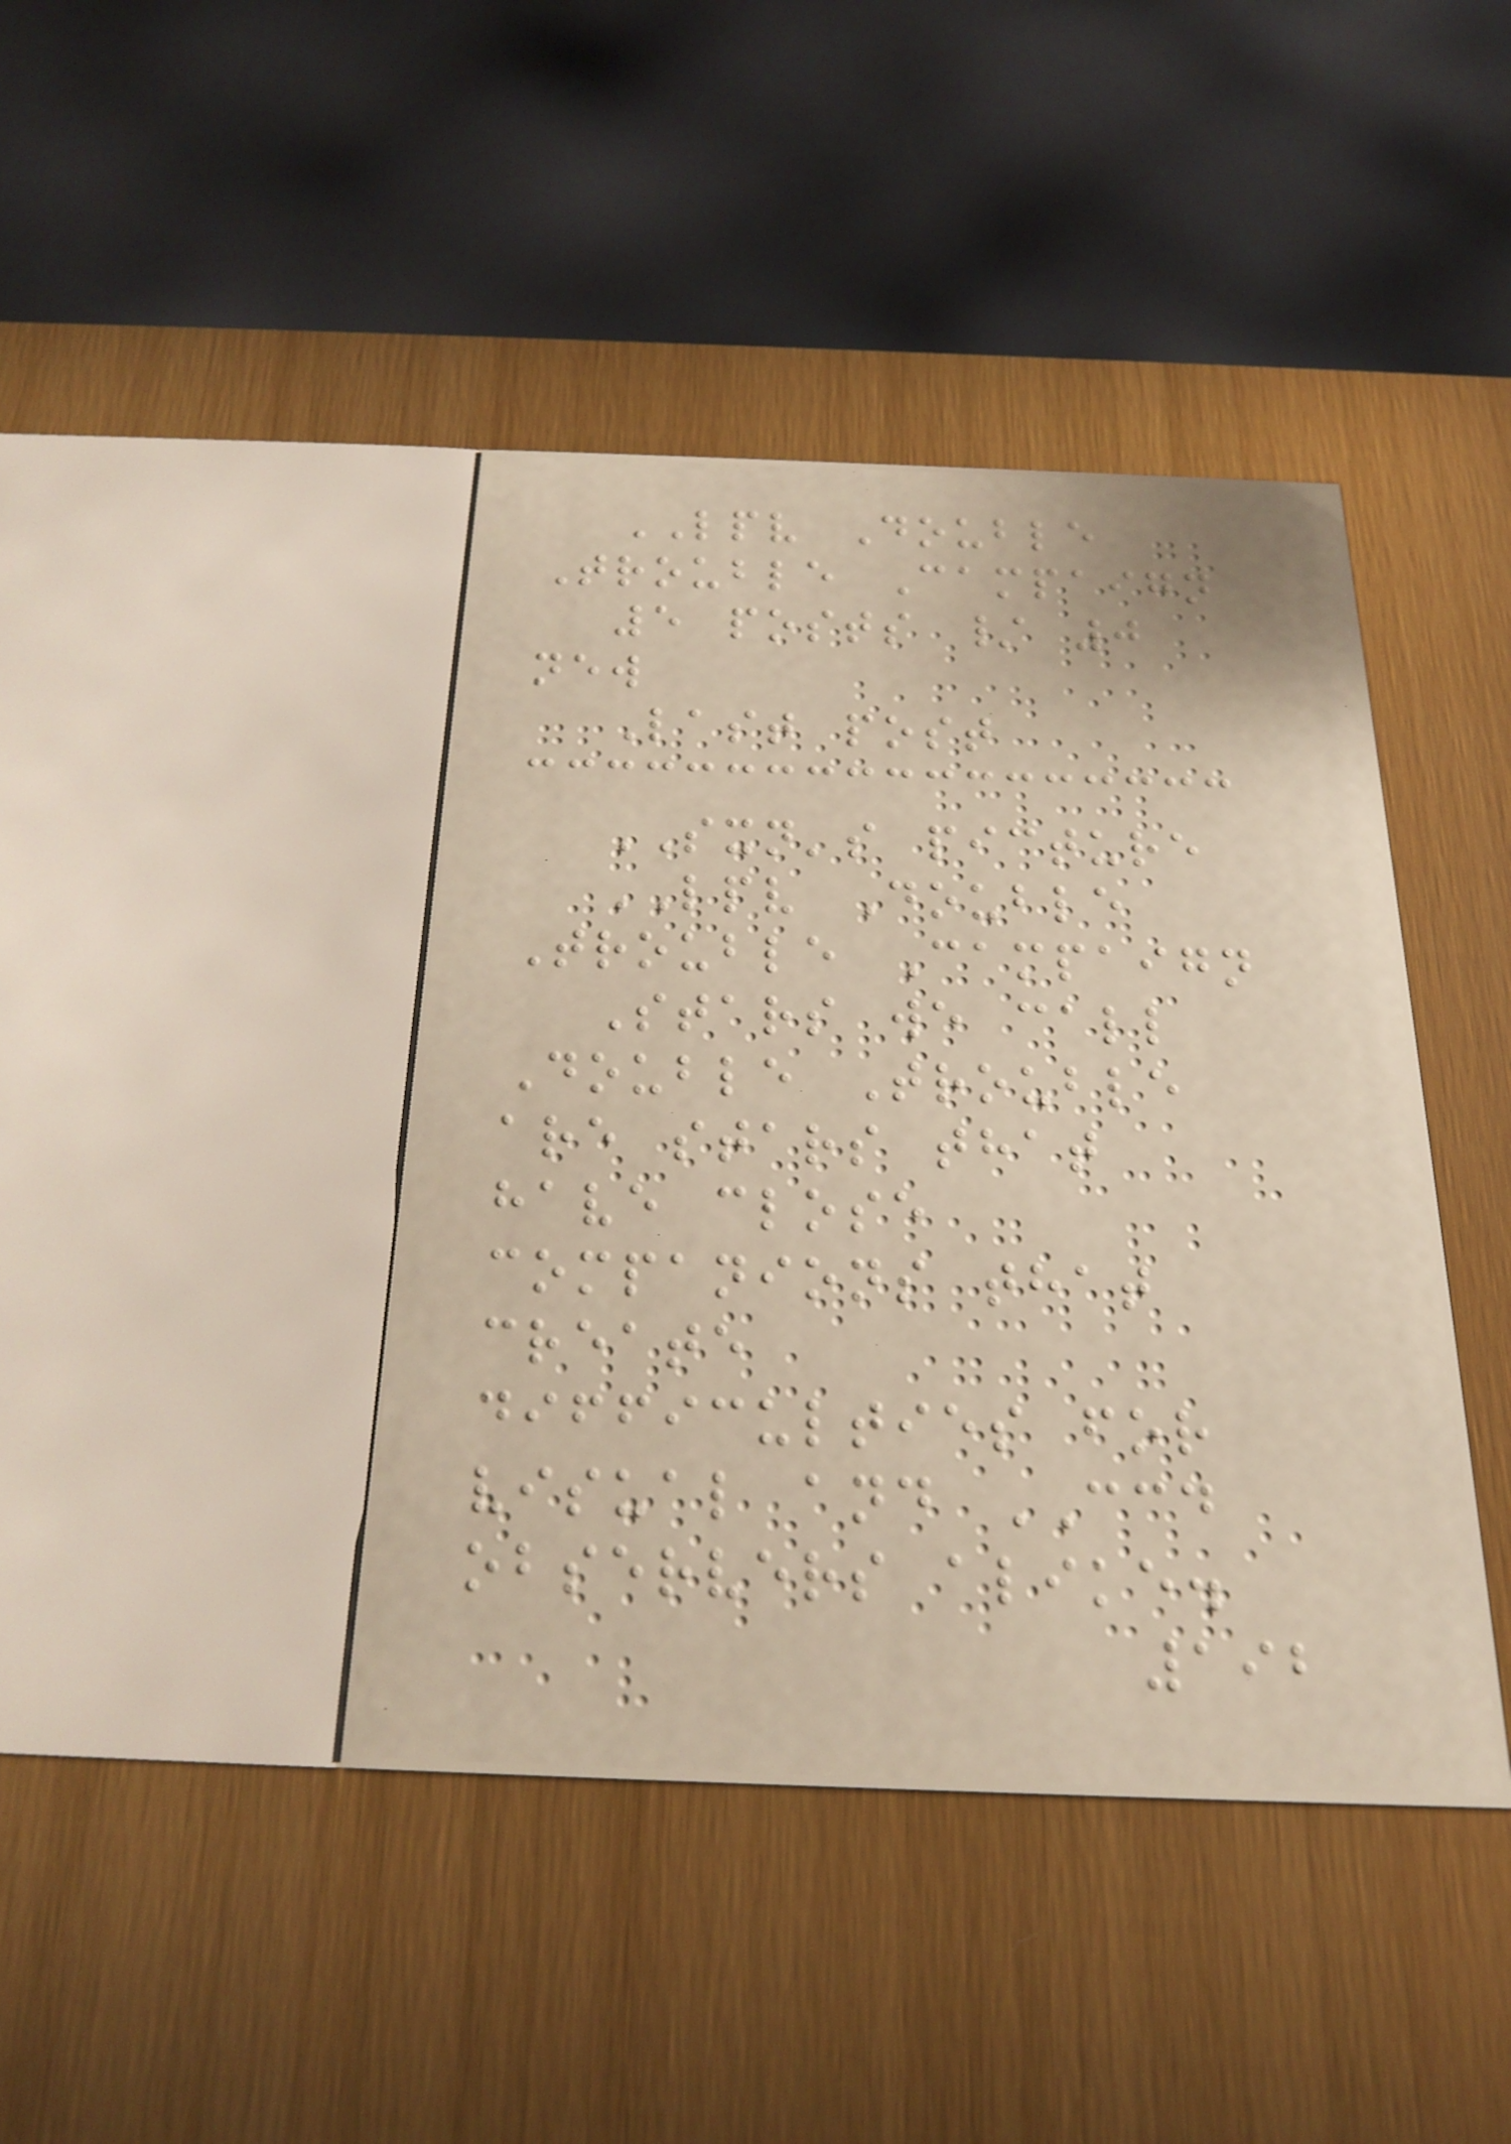LPV Double
Trouble Campaign
5 posts / 0
new
Last post
SXN's picture
LPV Double
Trouble Campaign
Stars we call
Double Trouble
are stars that
have close
companions that
create
difficulties for
visual and CCD
observers alike.
192
